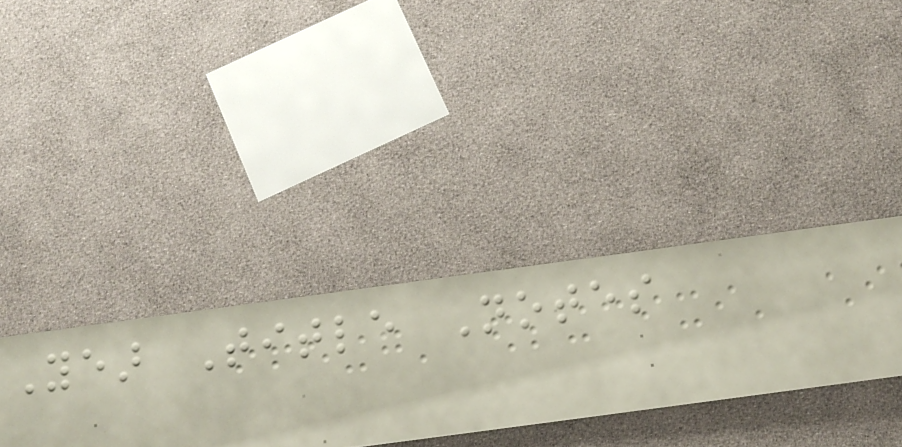Year Title Notes
